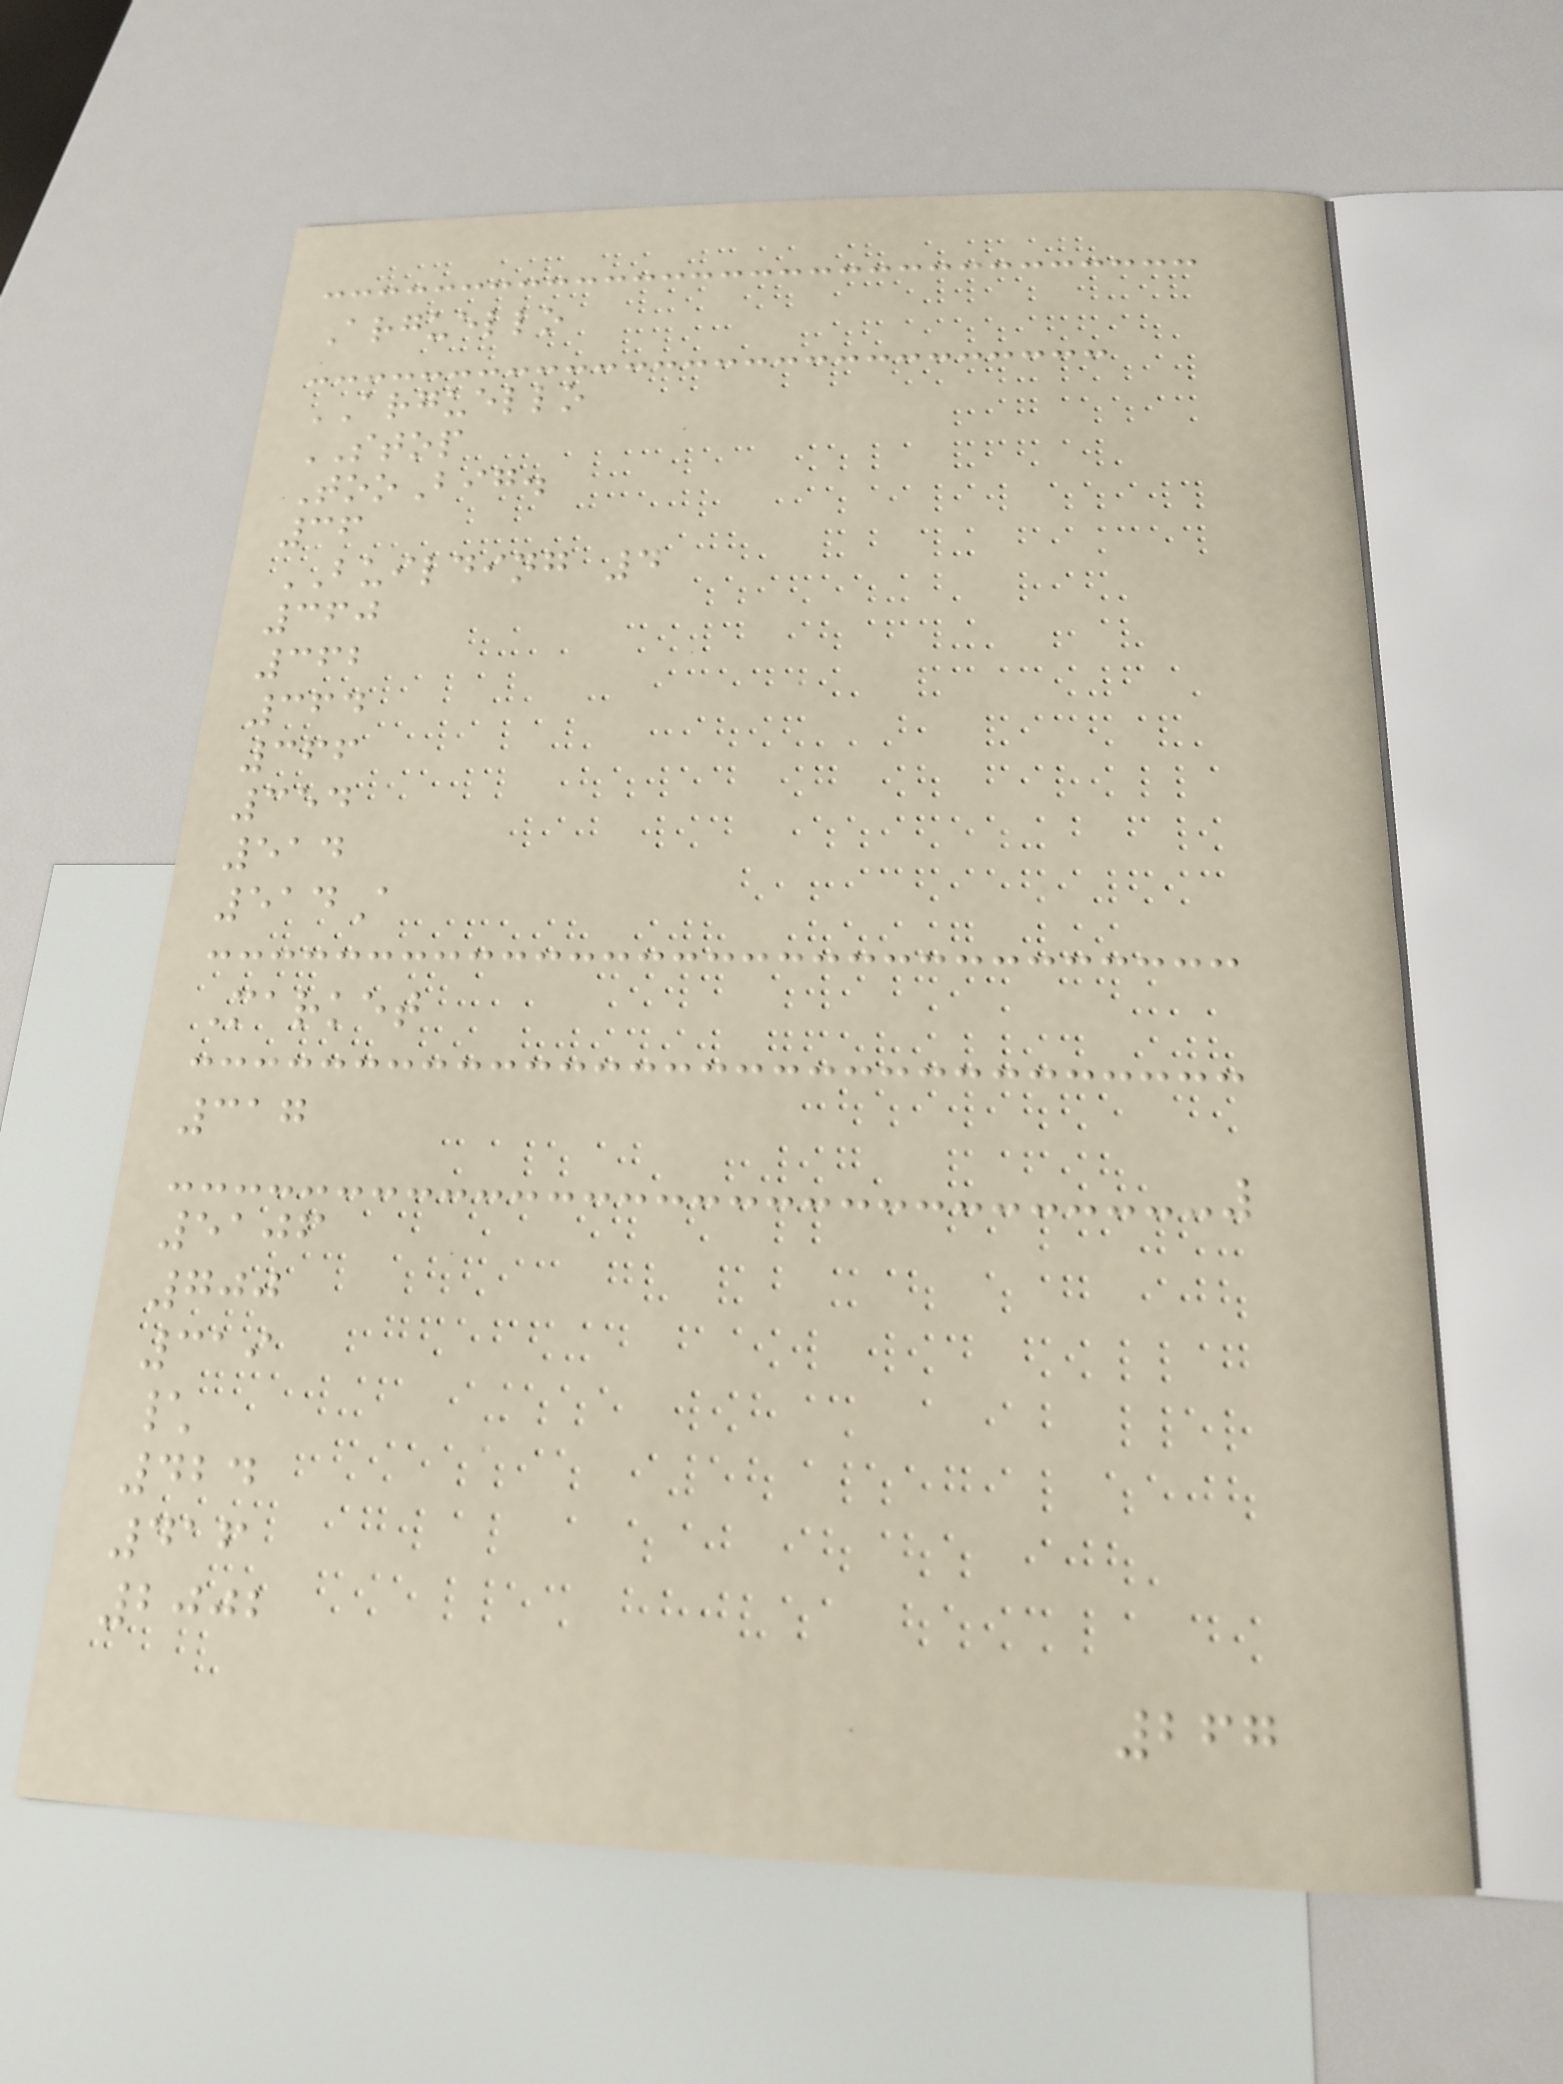Arguello
ARGUELLO
STOP
TooBig.
36
BUILDING 4
360
362
364
366
354
514
514A
Market
317
5106
700
319
\
424
416
2002
267
